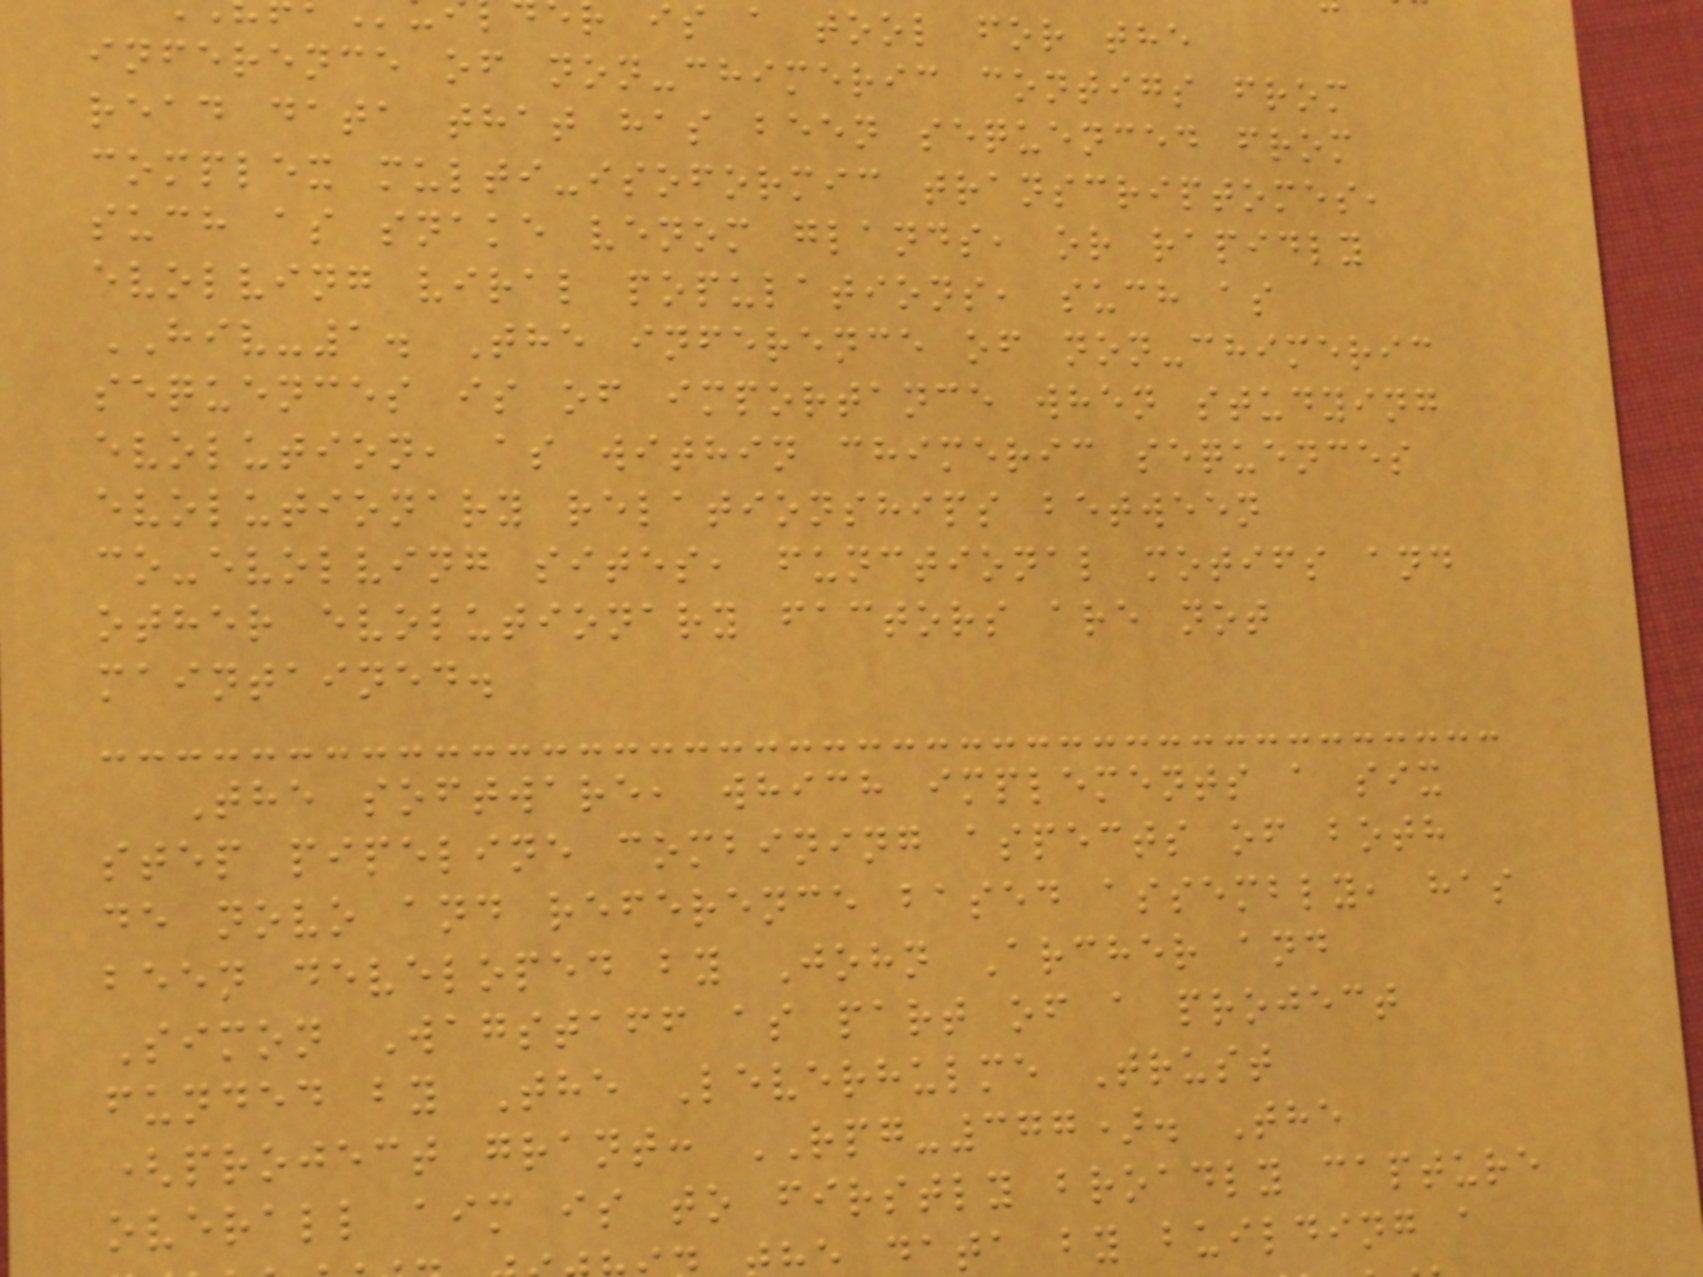is a tool for the
inference of non-chimeric contigs from
read data that has been sequenced from
complex multi-isoformic transcriptomes,
such as snake venom glands, or rapidly
evolving viral populations, such as
HIV-1. The inference of non-chimeric
sequences is of importance when studying
evolution, as within chimeric sequences
evolutionary relationships between
co-evolving sites, functional motifs and
other evolutionary factors are not
maintained.
The software, which implements a six
step pipeline combining aspects of both
de novo and reference based assembly, has
been developed by John Archer and
Simon Wagstaff as part of a project
funded by The Leverhulme Trust
(project grant: RPG-377). The
overall aim is to firstly broadly capture
data by building a
